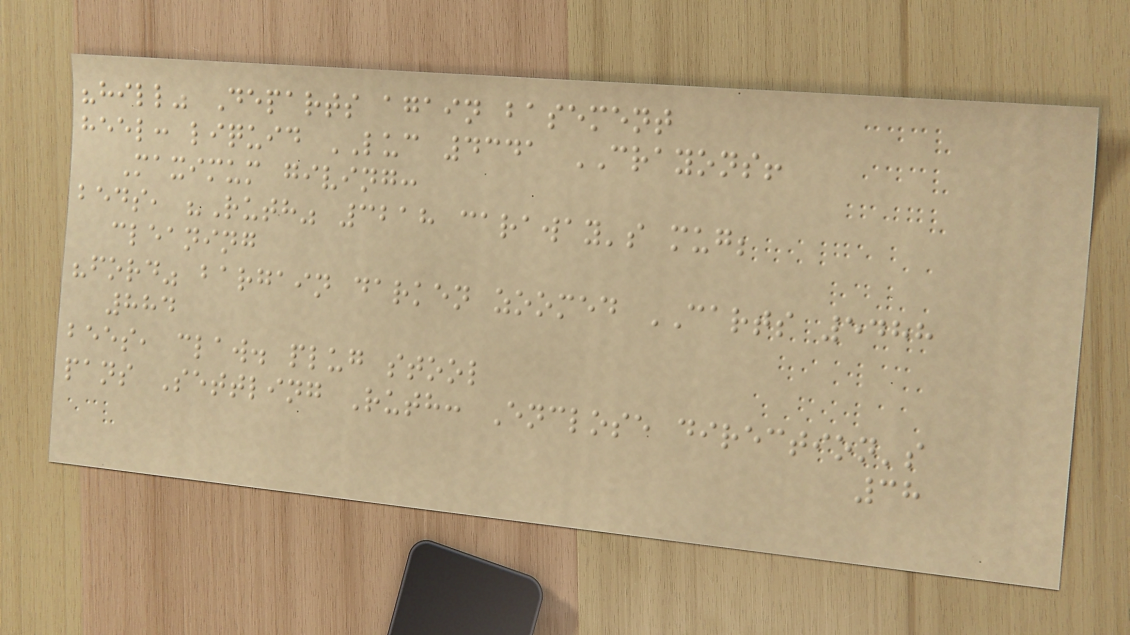"hill" Departs again basement
heel: liquid LUC 4341 CRAYONS!
Maximum giving:
beds, "Ruth" 3218 caraway's mug;
cleaning
"ford" bargain darken zoomed CARTS 5488
884
bees, claw. plug stool
pans Settling Ruth: Enclose direction's
38
